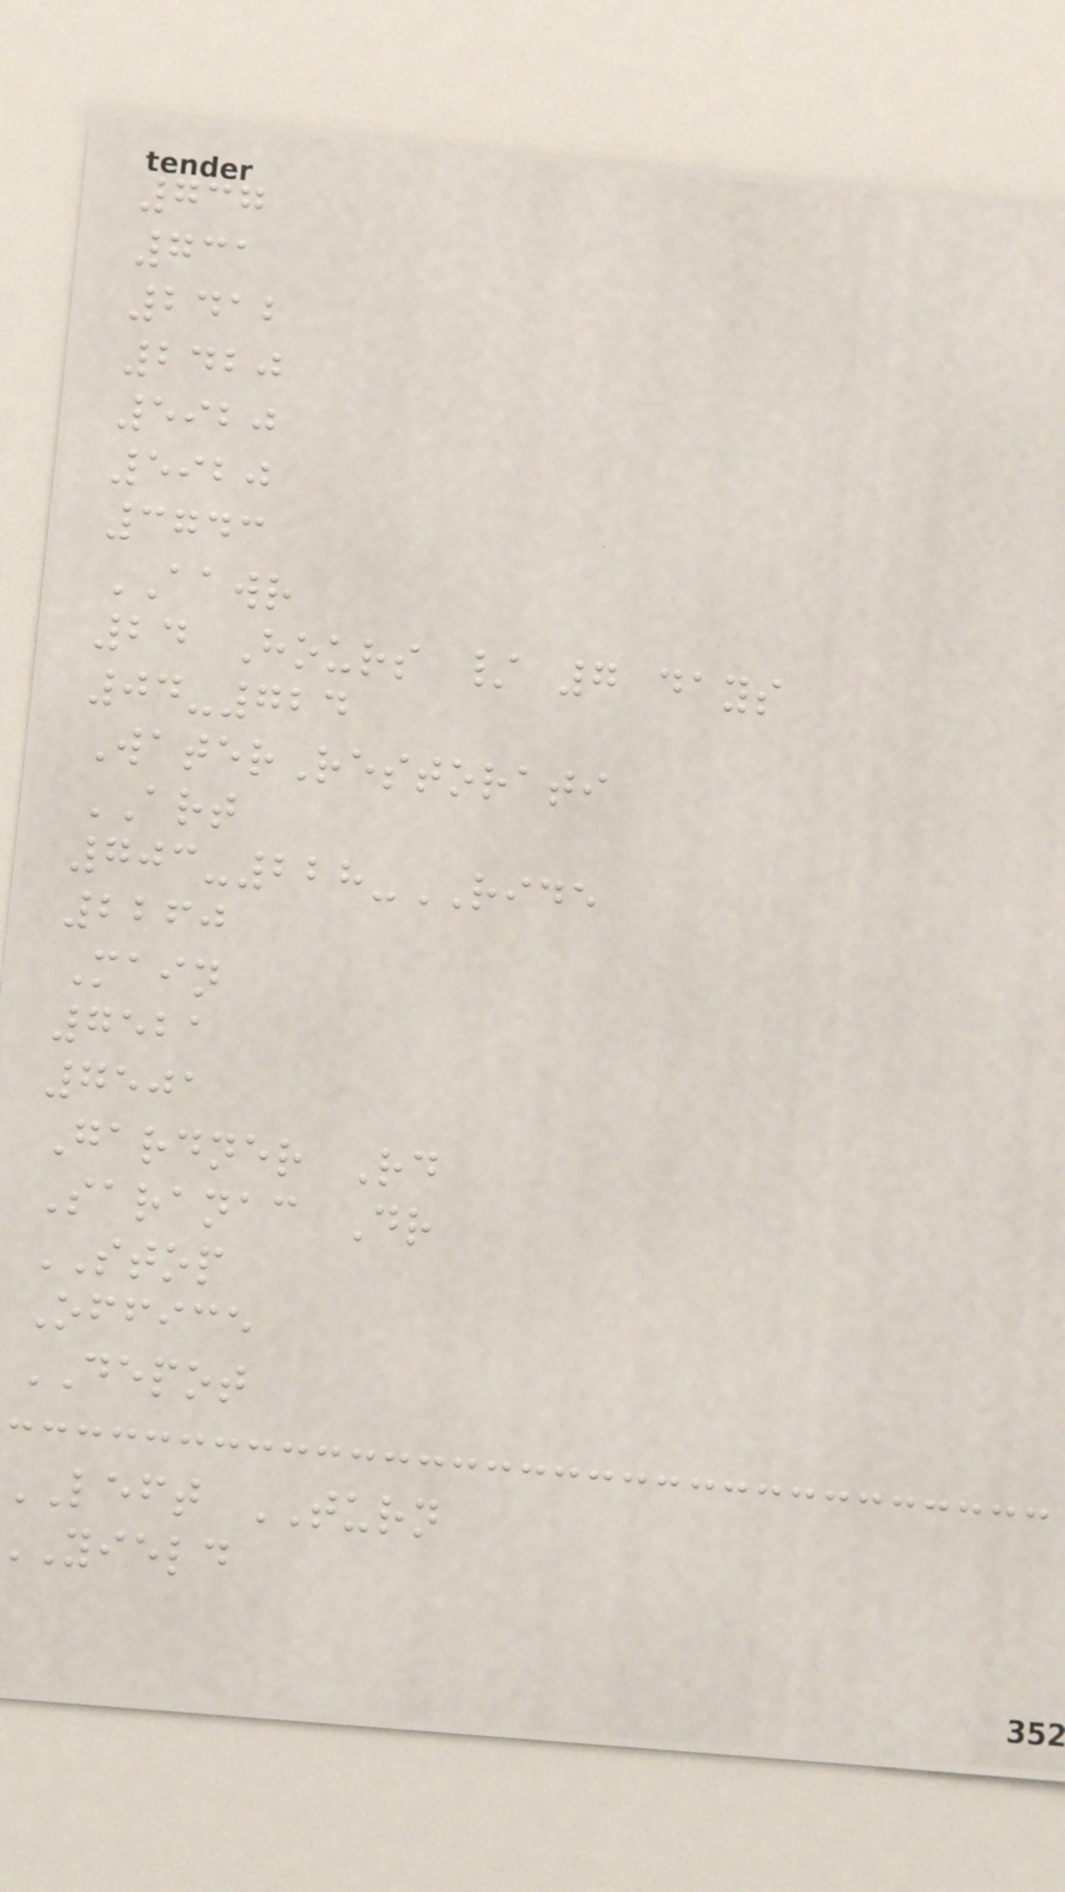737
731
2412
2420
5920
5920
3743
AAWR
24 Hours / 7 days
04-724
WaterRestorati
ART
703-228-RIDE
2260
Main
7521
7501
Gardner Rd
Saranac Dr
STOP
Office
DEPOT
left TURN
yield
